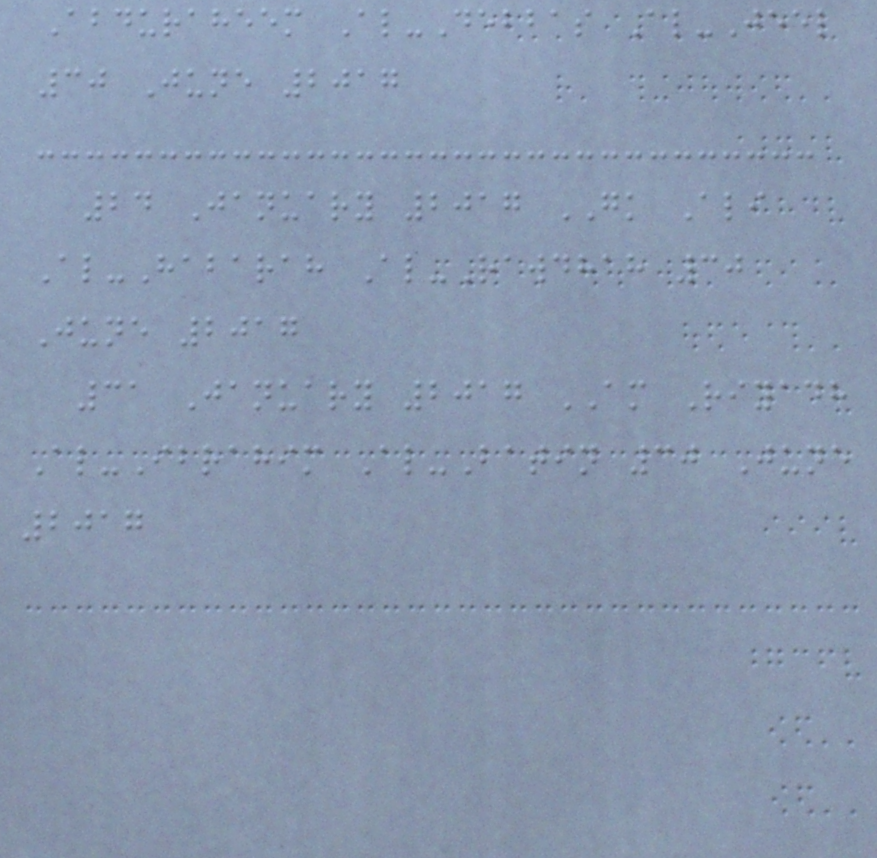Abduraheem Al-Debbas Al-Jeel
30 June 2017
24 January 2017 GK Ali
Al-Habarah Al-Rawdhah 30
June 2017
31 January 2017 AM Riyadh
Al-Ibrahim Al-Batin 30 June
2017
